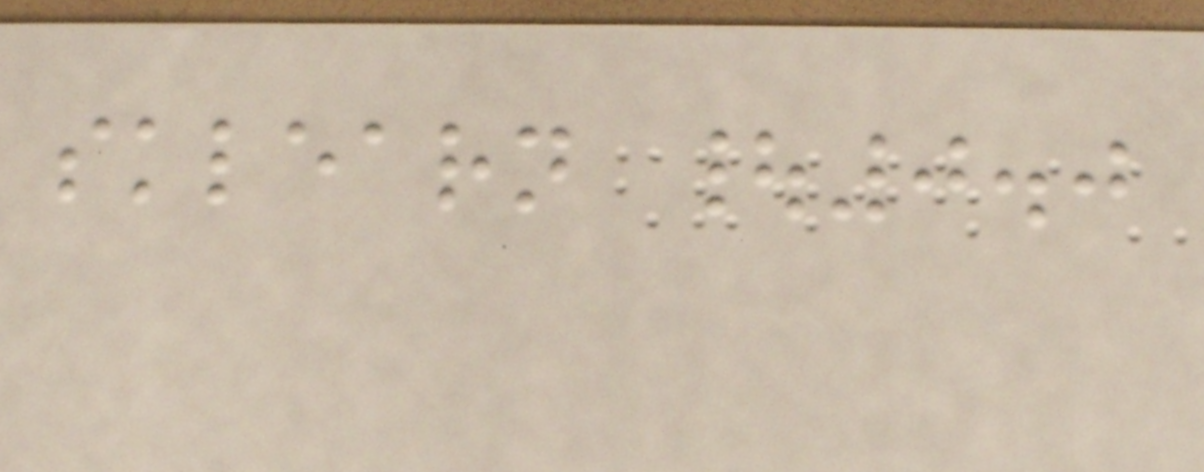sklearn |0.0
